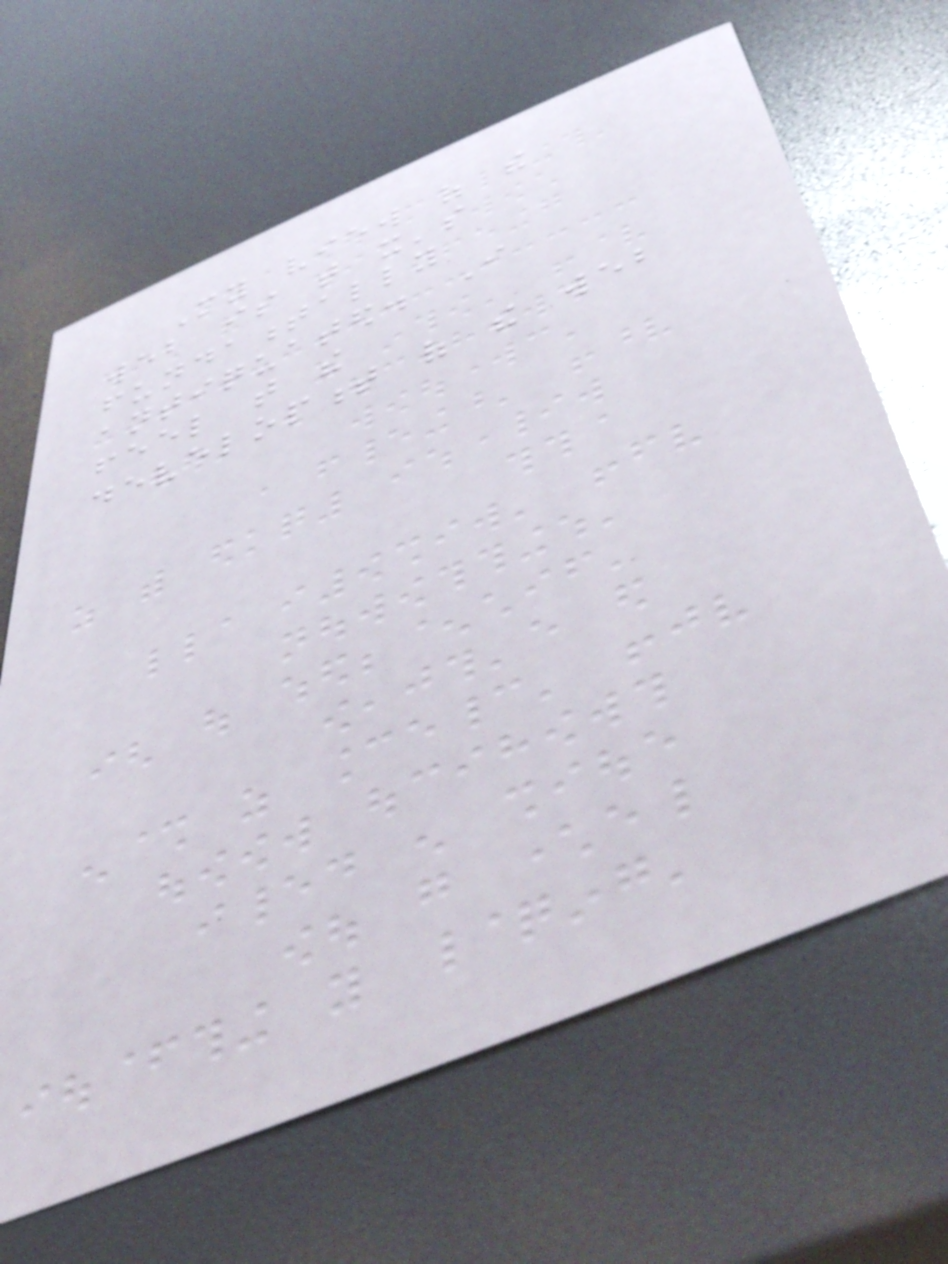My view of the
web is that it's
fundamentally
antiquated. I
feel that the
development of the web
